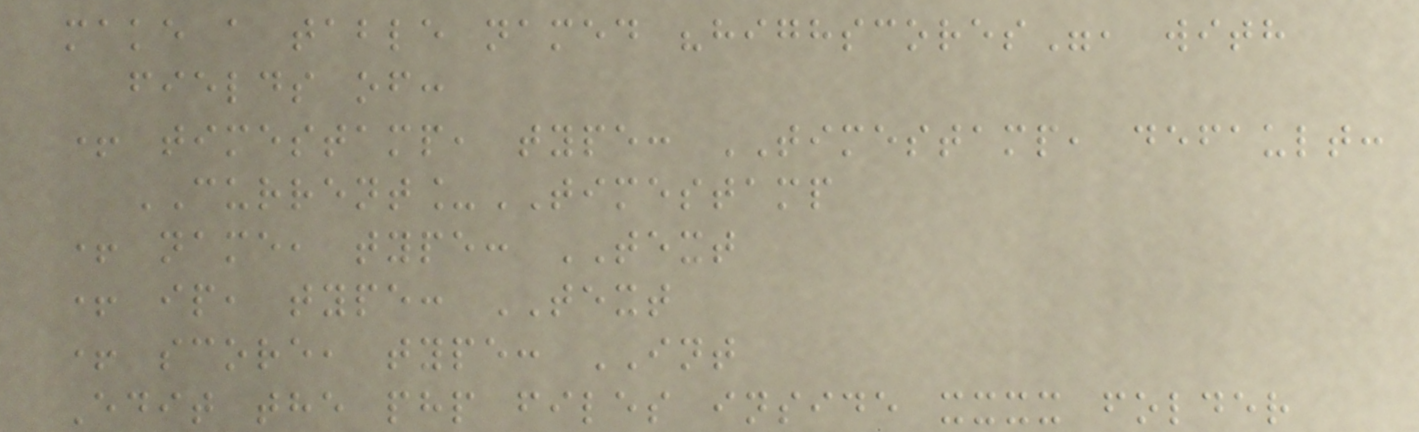make a table named "highscores", with
fields of:
+ timestamp, type: TIMESTAMP, default:
CURRENT_TIMESTAMP
+ name, type: TEXT
+ ip, type: TEXT
+ score, type: INT
Edit the php files inside xxxx folder
